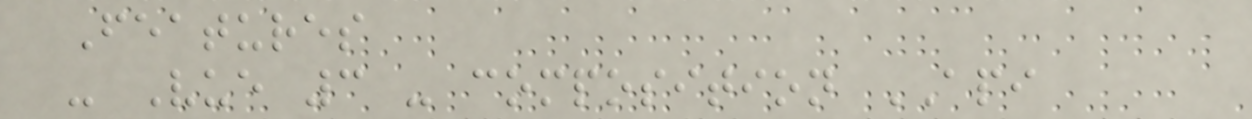Features
- Vue 3 - composition API
